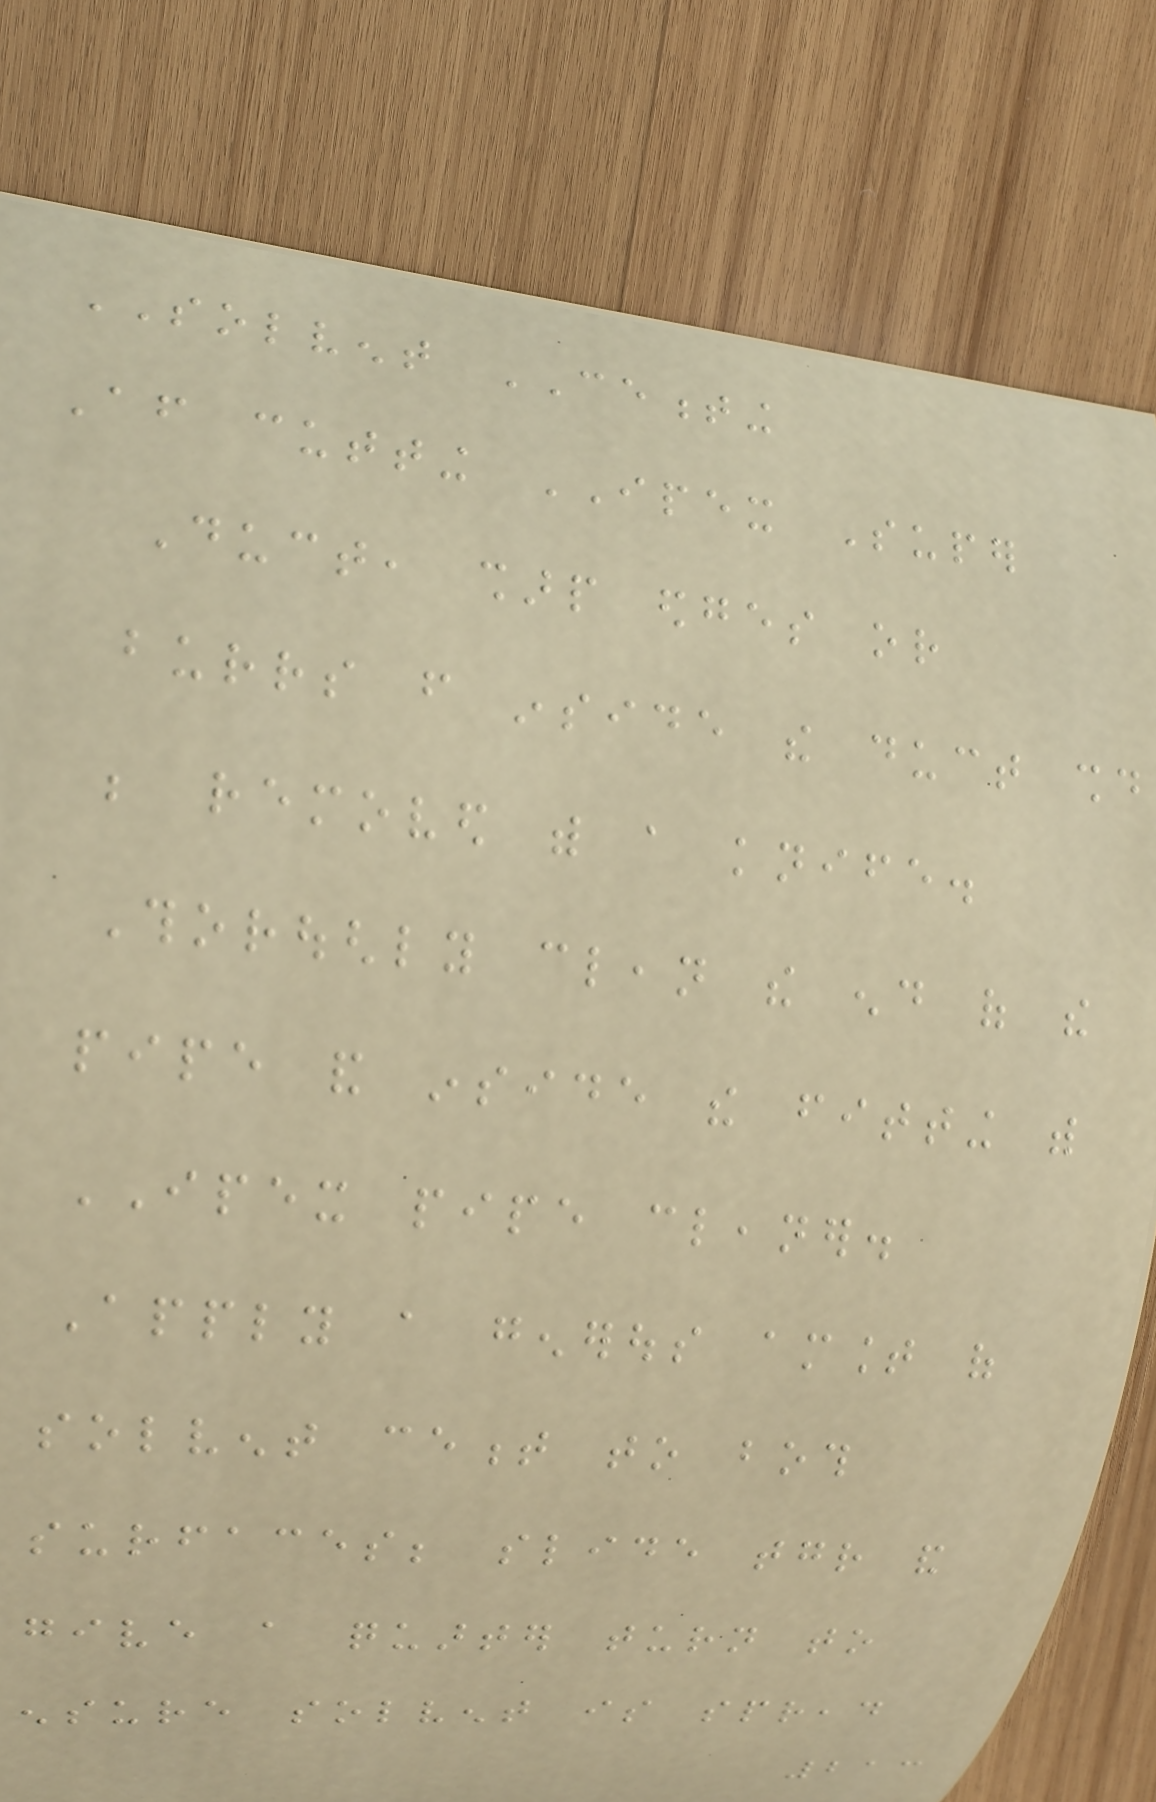SOLVENT CEMENTING
After cutting IPEX Super
Duct, sharp edges or
burrs from inside the duct should
be removed with a knife.
Thoroughly clean the end of the
pipe and inside the fitting with
IPEX pipe cleaner.
Apply a generous amount of
solvent cement to both
surfaces; slide together and
give a quarter turn to
ensure solvent is spread
213
